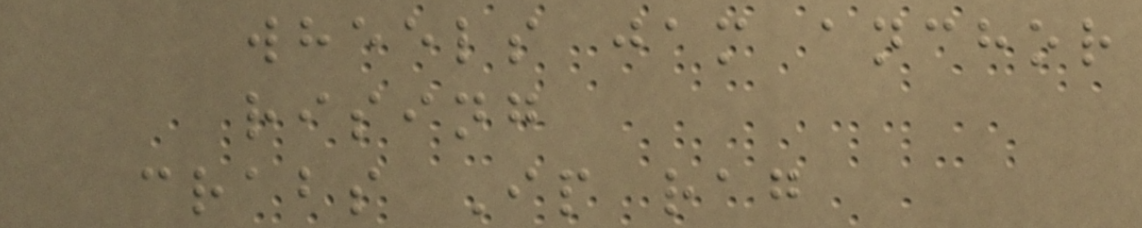wheels jam anchor
rising
crabs Ip rag
